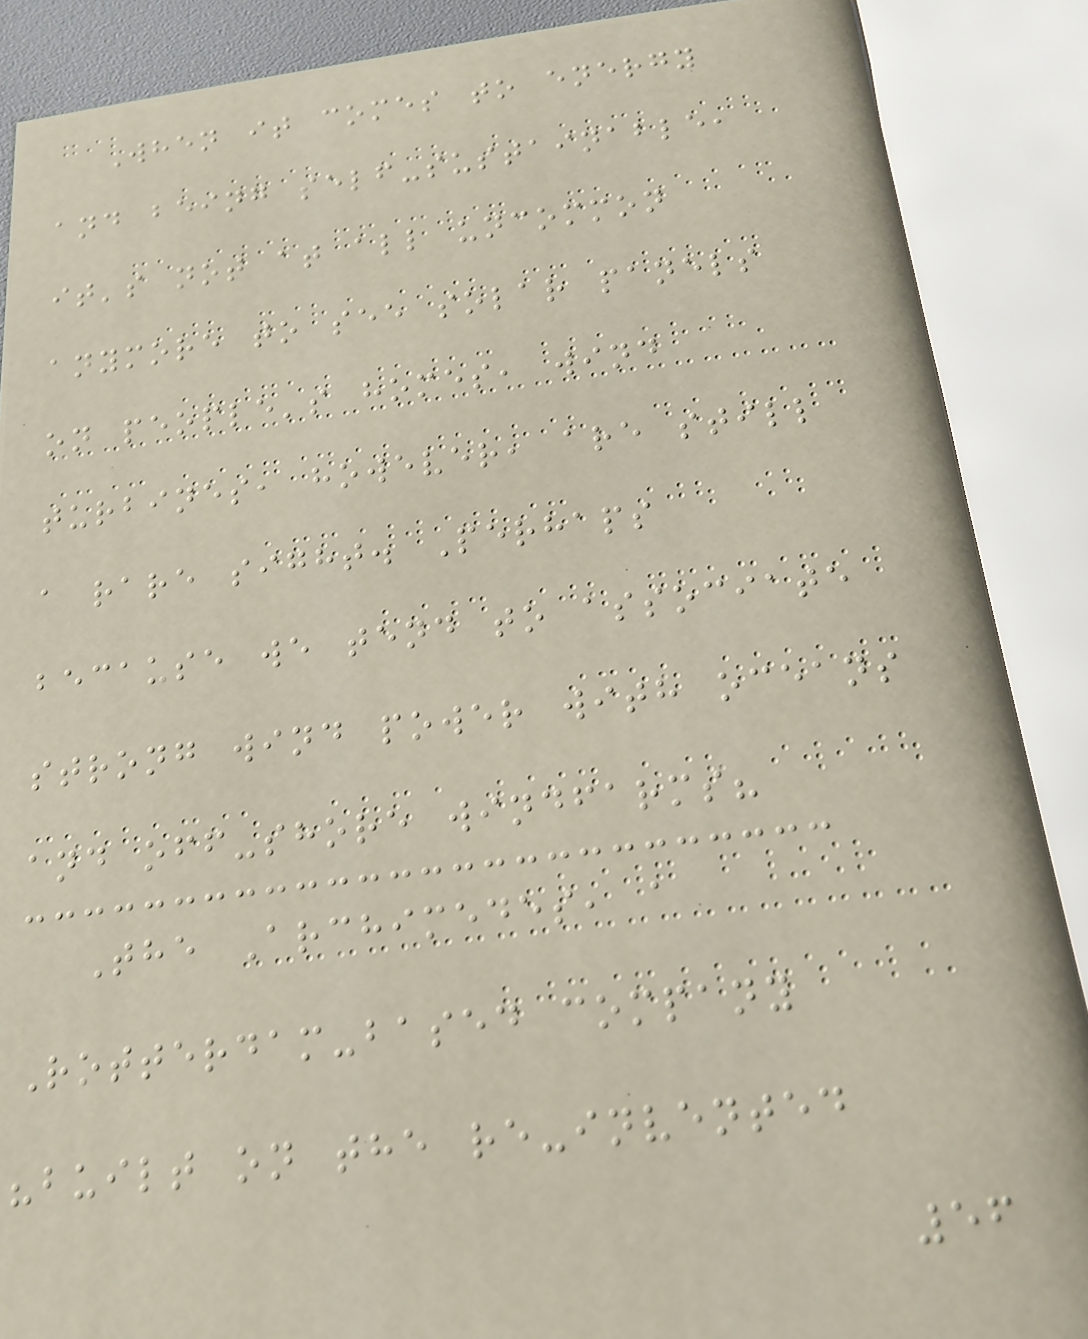When it comes to energy
and being self-sustainable,
it's not at all uncommon
anymore to see solar panels
on people's homes, wind
turbines, however, are still
a rare sight. Perhaps
because we tend to associate
strong wind power with oceans
and off-shore windfarms?
The Archimedes, a
Rotterdam-based company
"built on the re-invented
56
